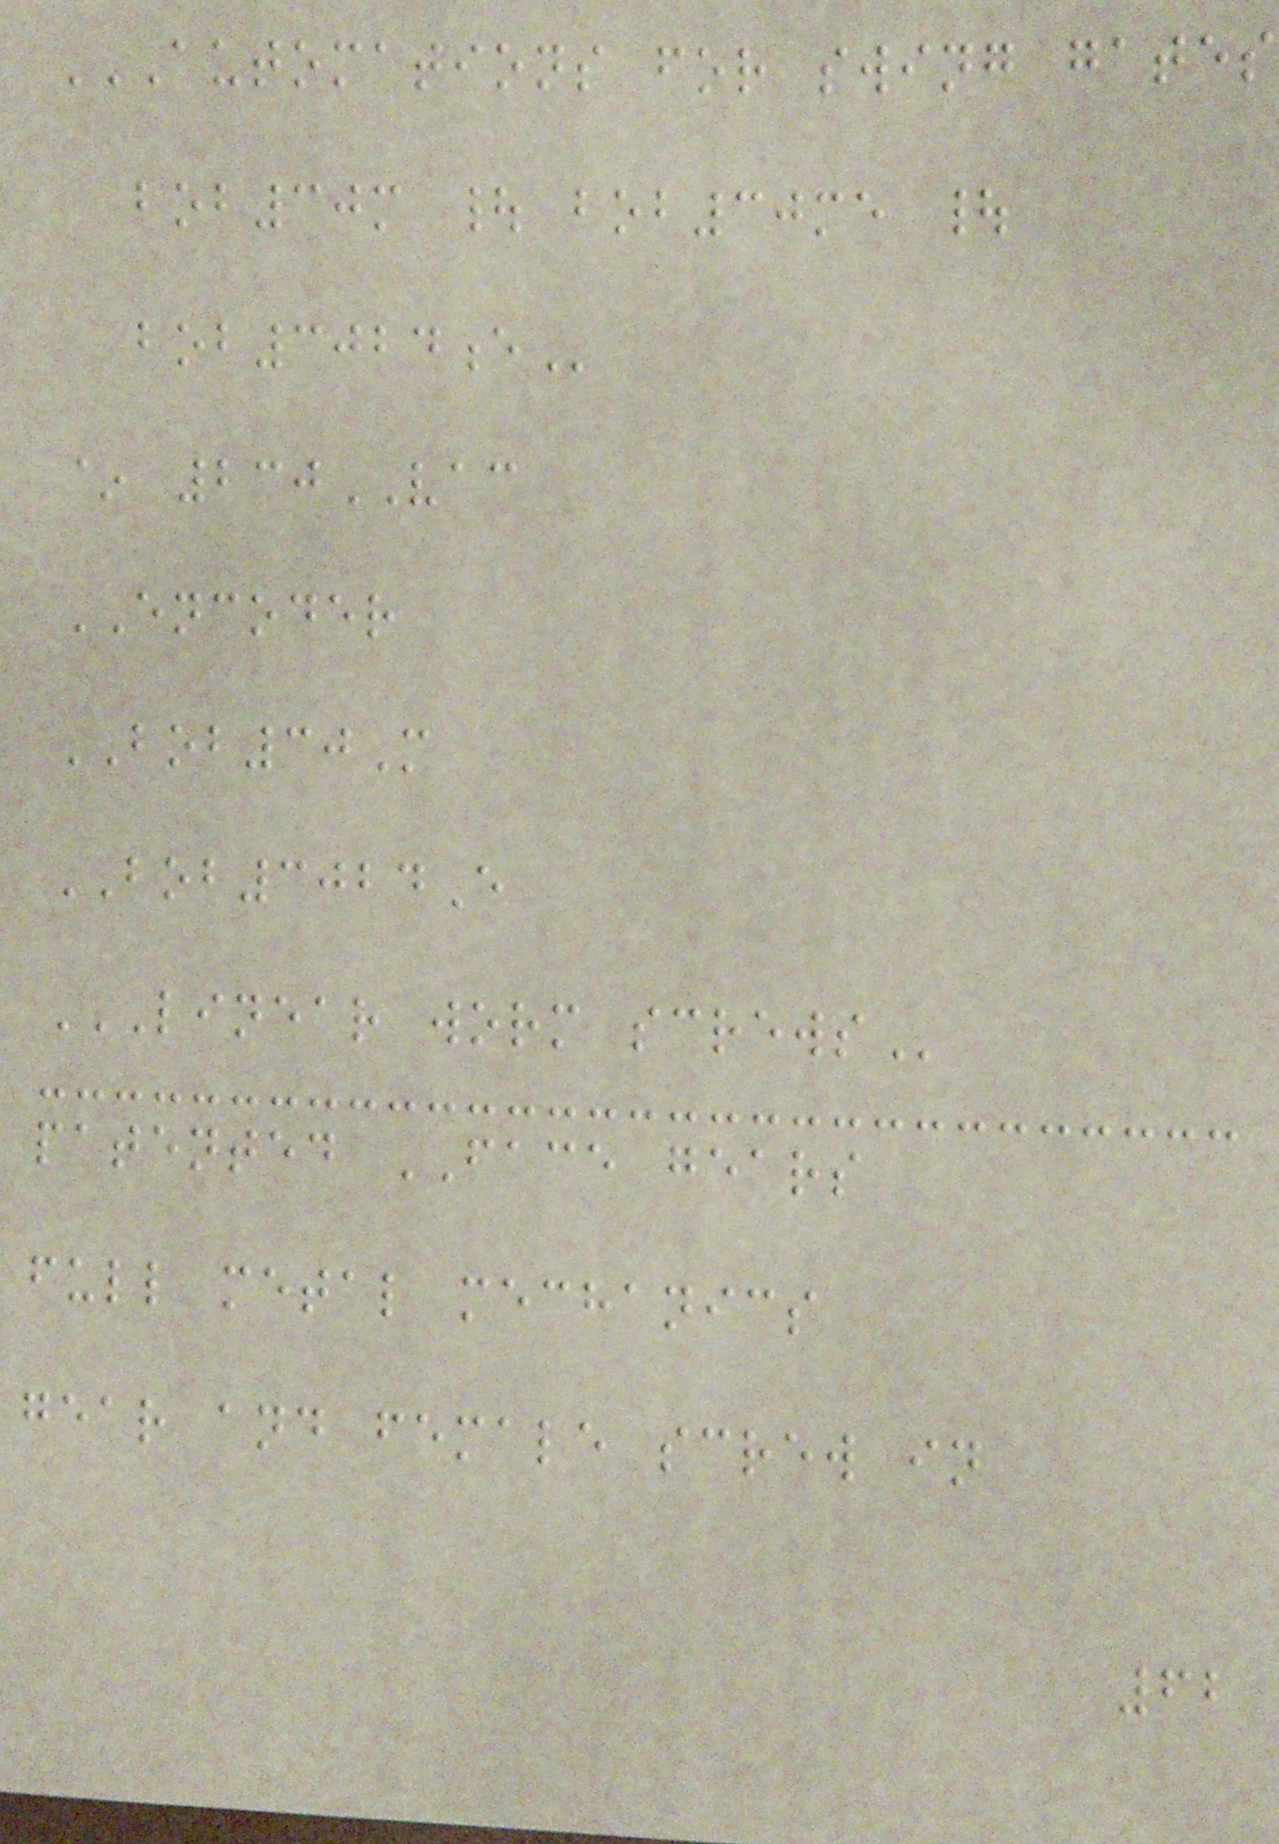AUTOMATIONS FOR SWING GATES
BOB30M | BOB30ME |
BOB3024E
~ 230VAC
ENCODER
BOB30M
BOB3024E
LINEAR WORM SCREWS
patented FACE gears
full metal mechanics
gear and female screw in
62
